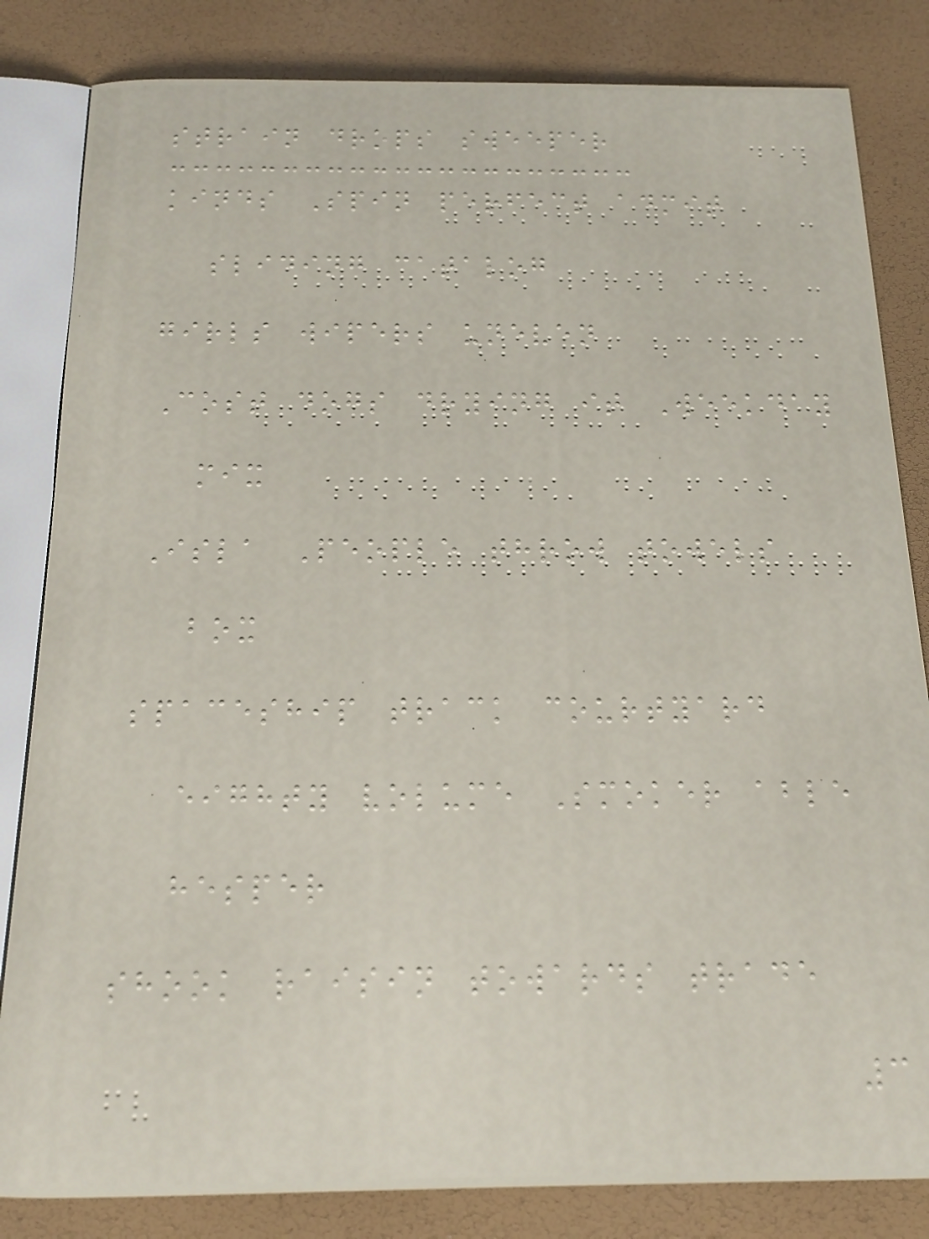strain drops sweeper
kinds Spin perfect admit
sliding catalog
girls wipers uneven
Cost dogs drying it Weekday
mix
Isla People throw towels
box
spaceship track courtyard
eighty volume Smoker able
hesper
shook raisin towards trade
3
